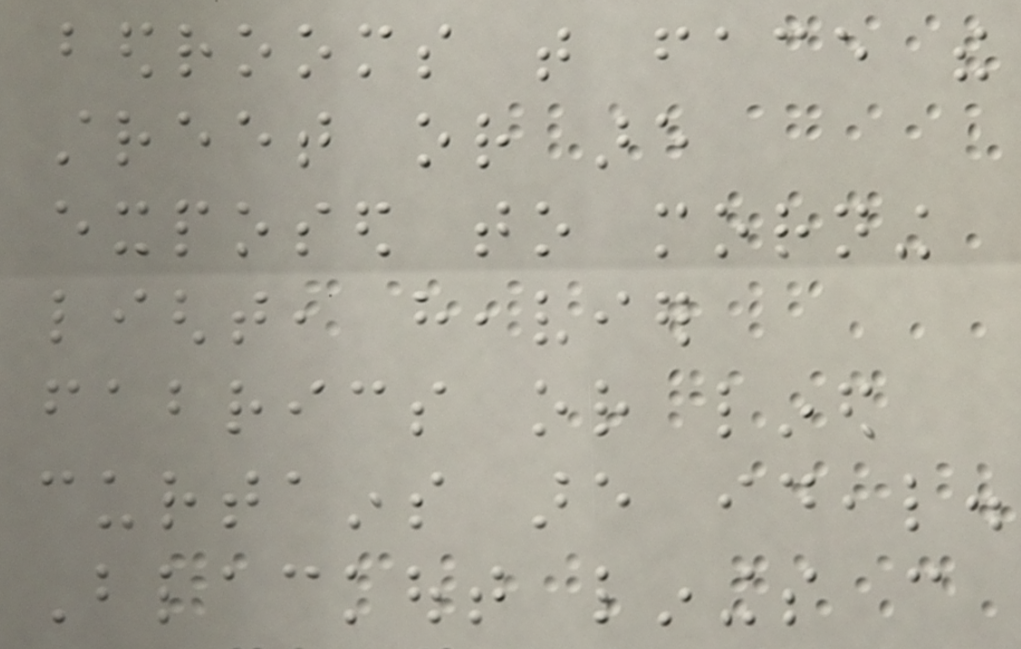bedrooms that face the
street or are
exposed to morning
light, heavier
fabrics or lined
curtains are ideal.
Blackout linings can
